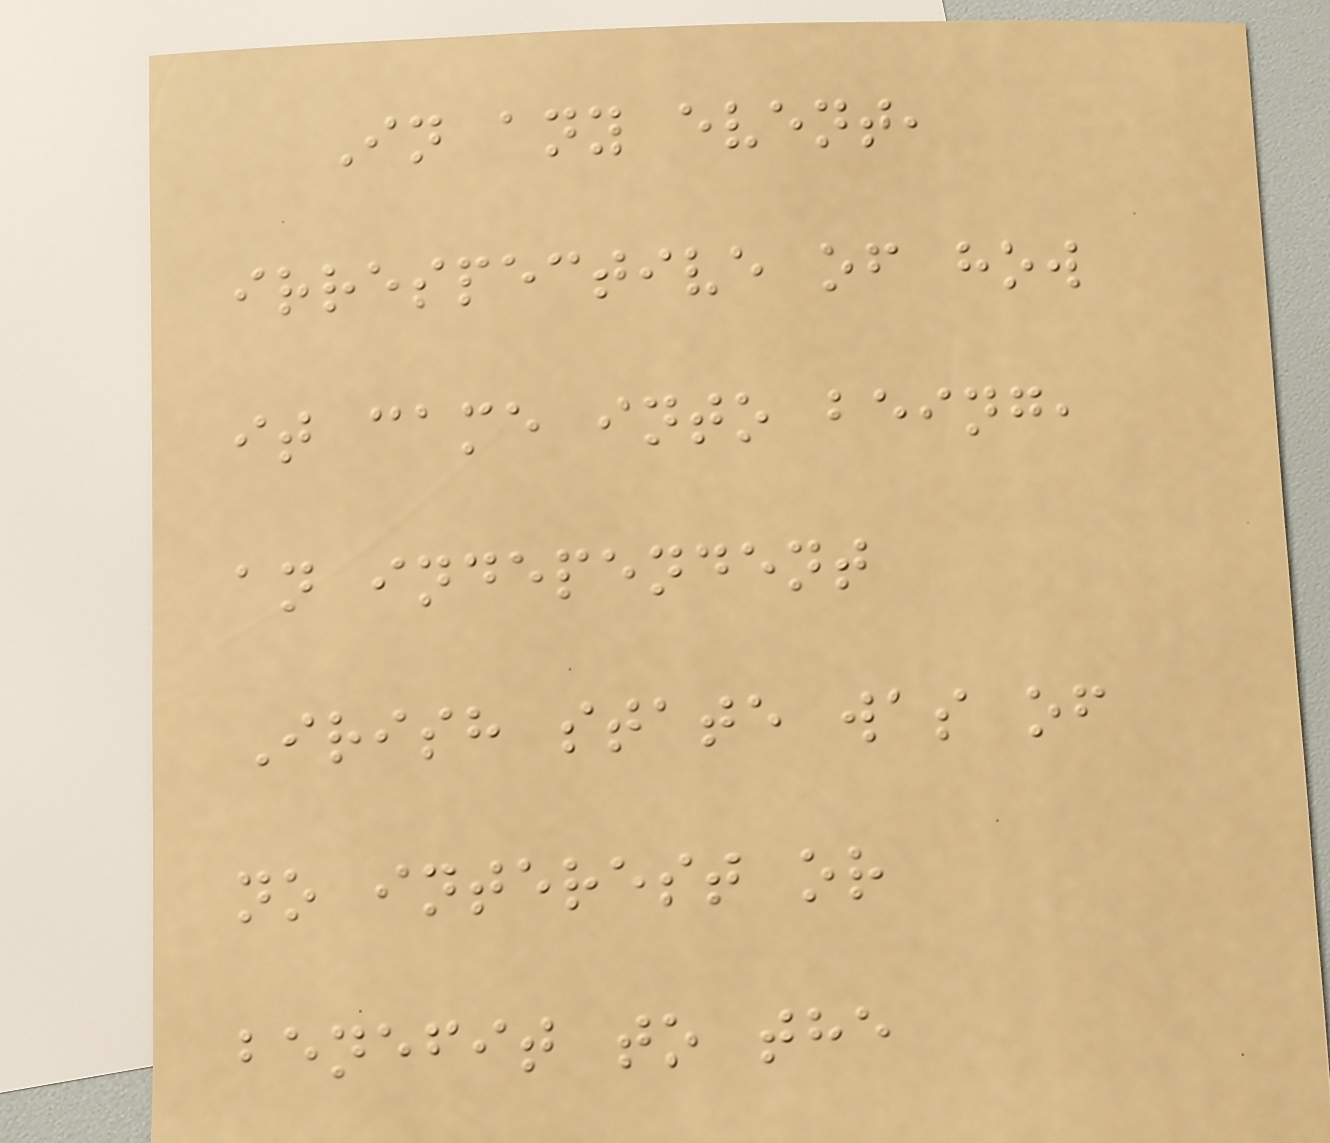In any event,
irrespective of how
it came into being,
an independent
Irish state was of
no interest or
benefit to the
